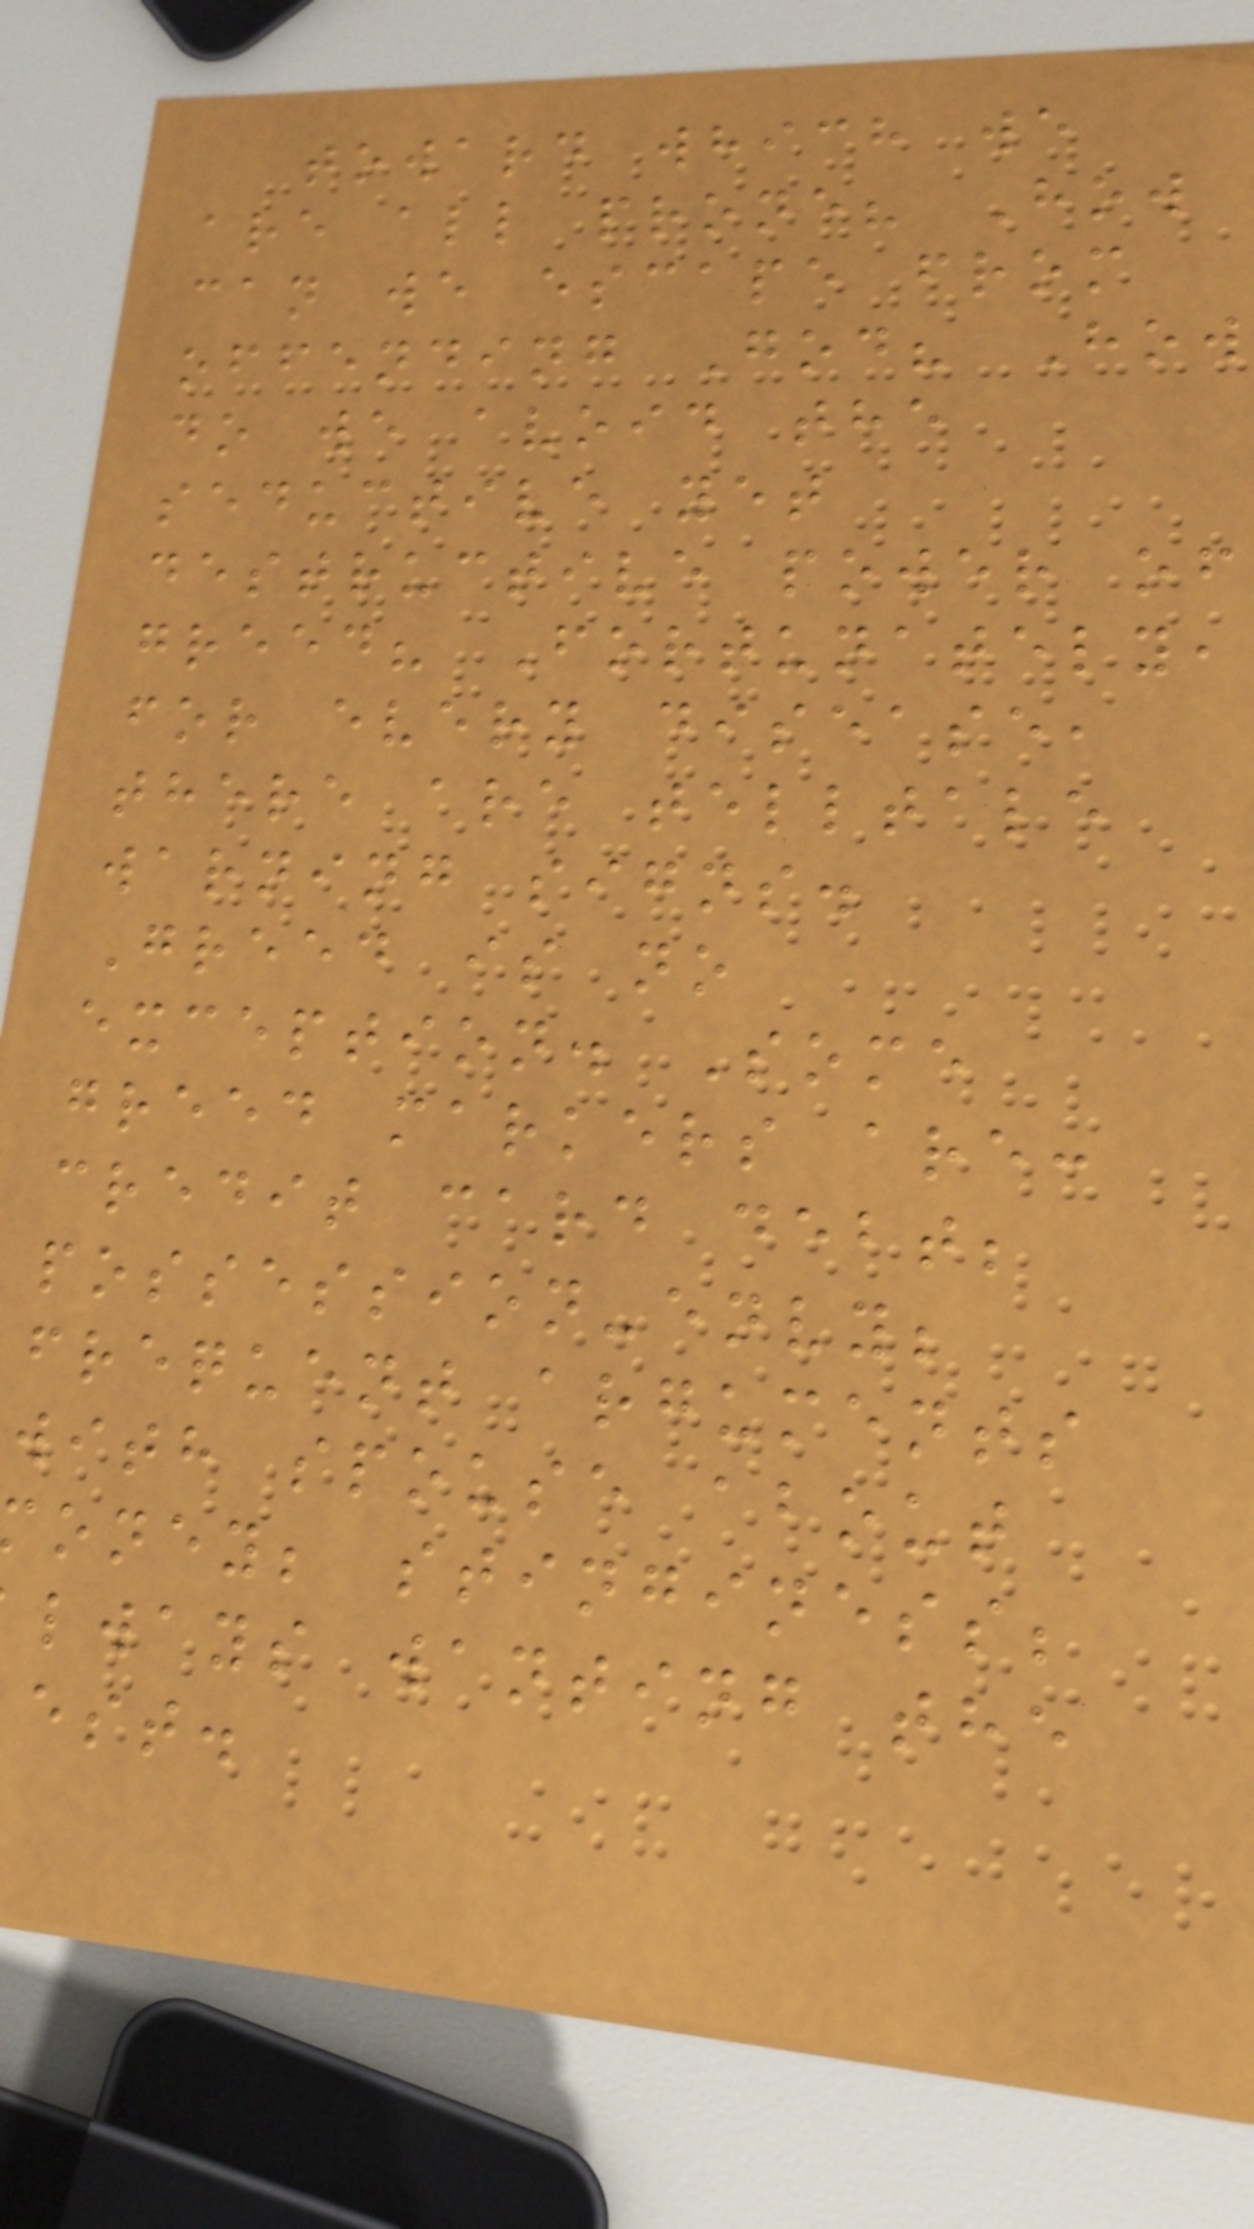toward which we
are all prone? How
can we escape from
offending God? How
do we avoid the
seductive yet
destructive power of
greed? Fortunately,
for every disease,
there are telltale
warning signs.
Greed is no
exception. Some
greed markers are:
credit card debt;
possession-envy;
frequent arguments
with spouse about
oney; stinginess;
lways wanting the
est.
